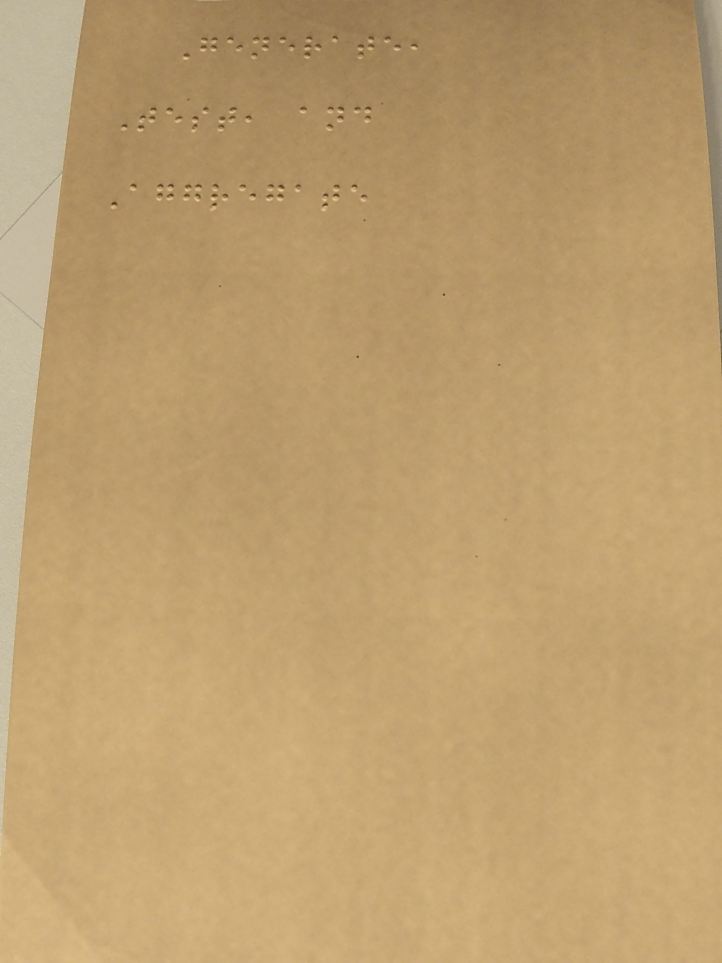Generate,
Test, and
Aggregate
